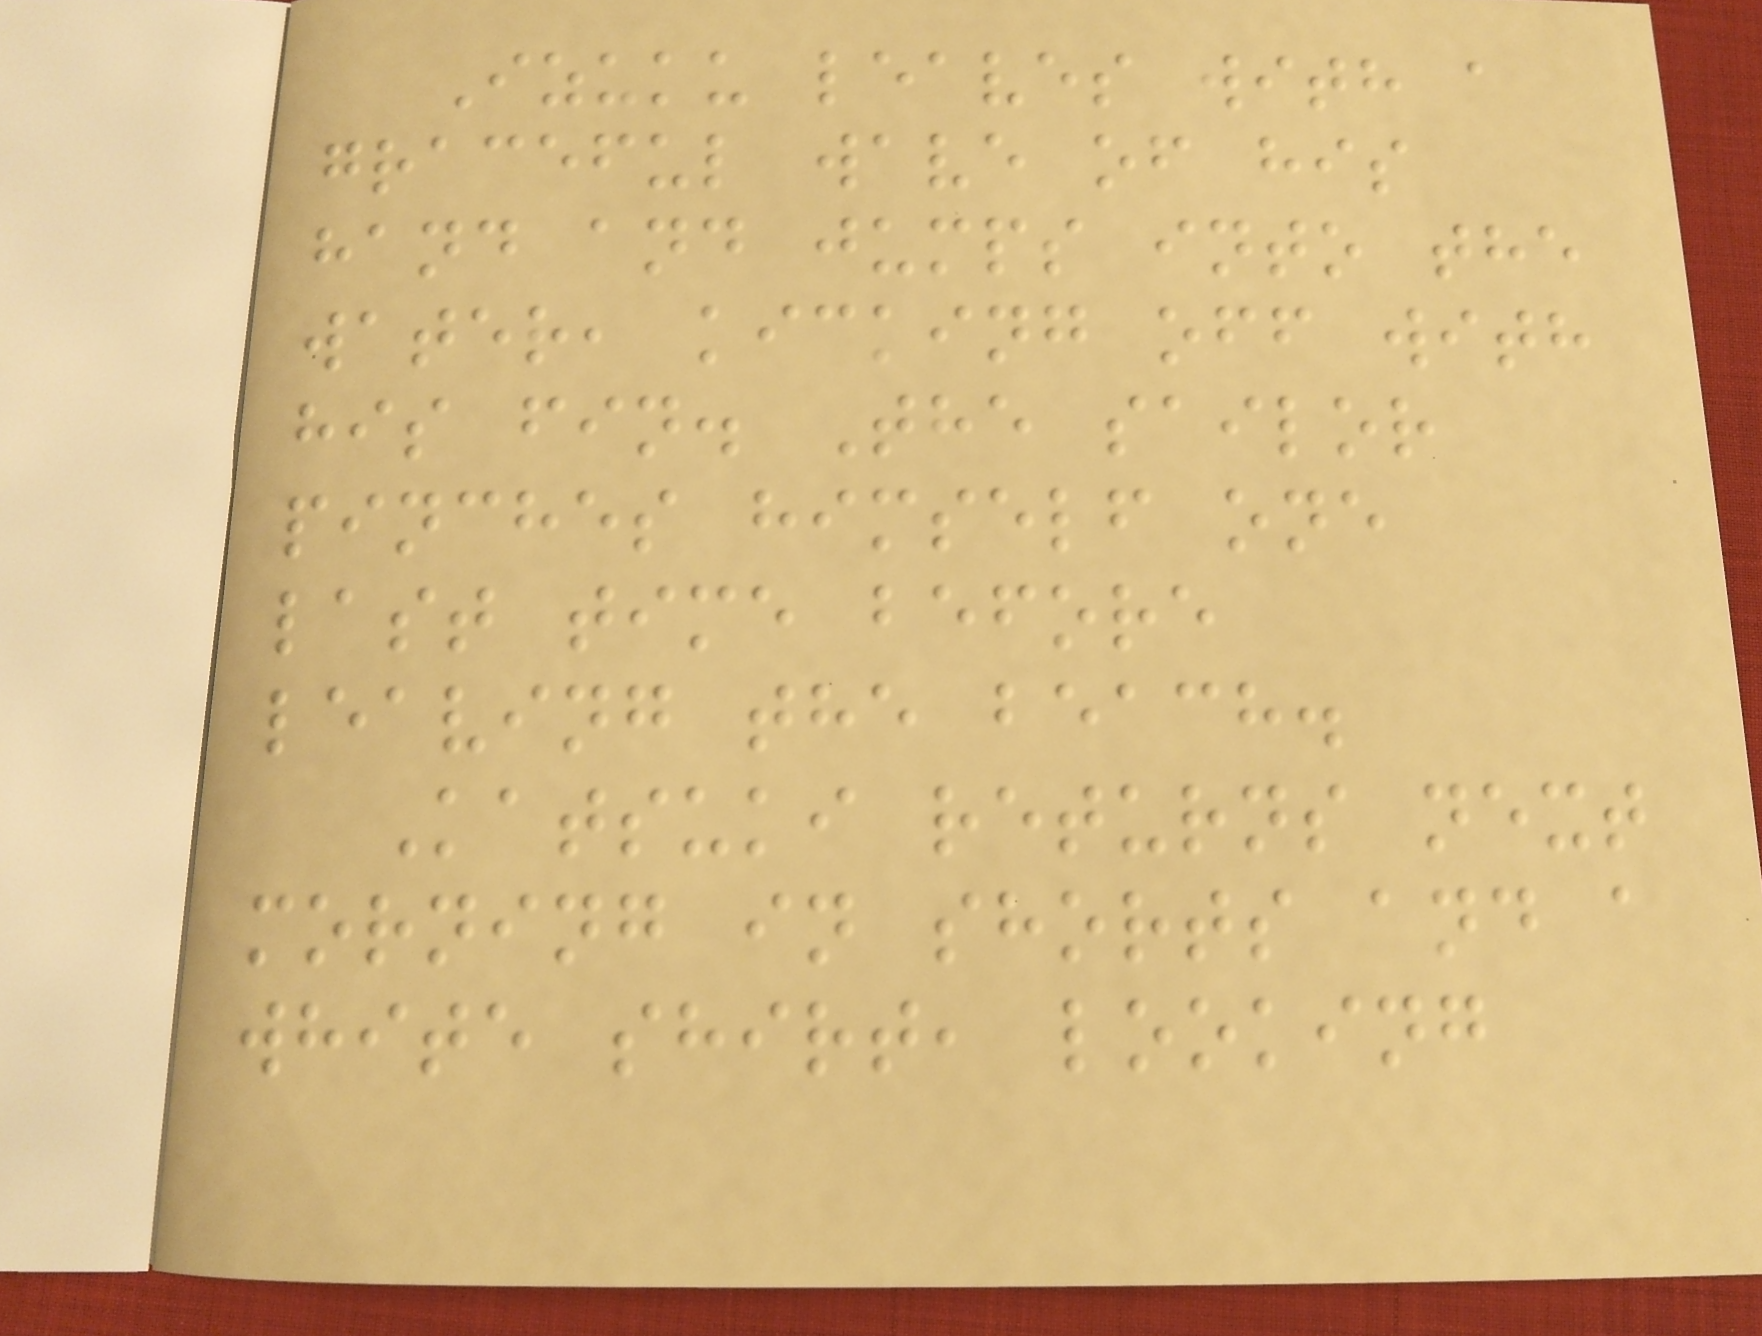Izuku leaves with a
graceful wave of his
hand and jumps into the
water, kicking off with
his fin. The sailor
pinches himself one
last time before
leaving the beach.
Katsuki returns next
morning in shorts and a
white shirt, looking
